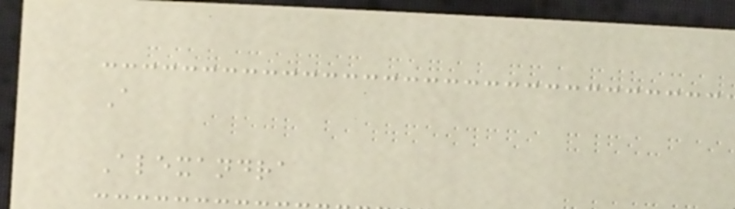A
Alexandra
